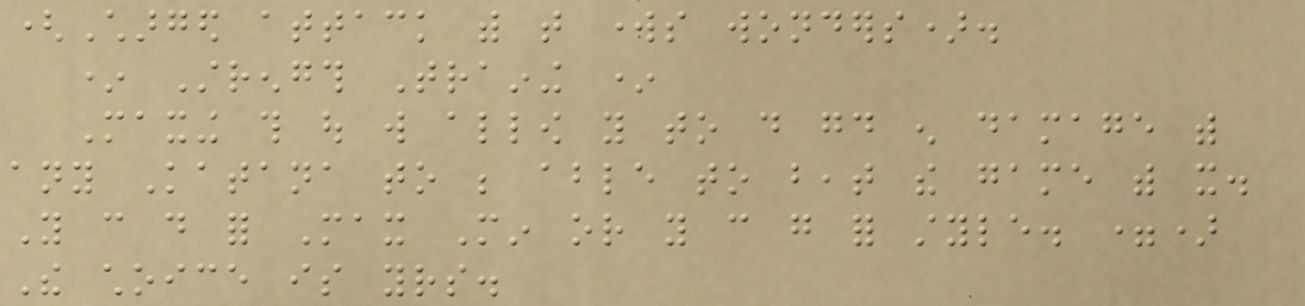(Charged attack with that works wonders).
* Strength Training *
Maxing this out will allow you to do good enough damage with
any Katana to be able to beat the game with it.
You can do for Max Min or you can go for style. =)
The choice is yours.
